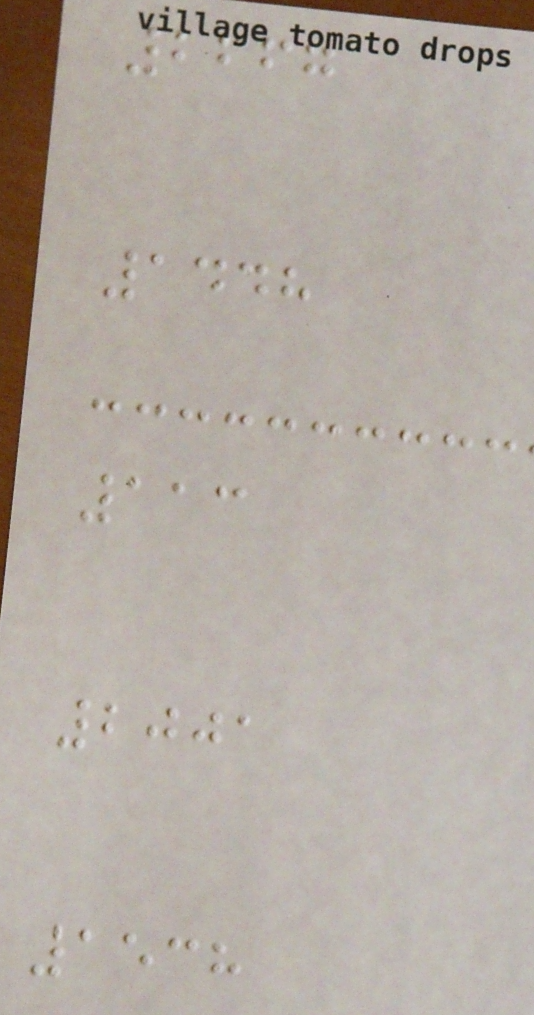2667
1448
113
2001
1538
